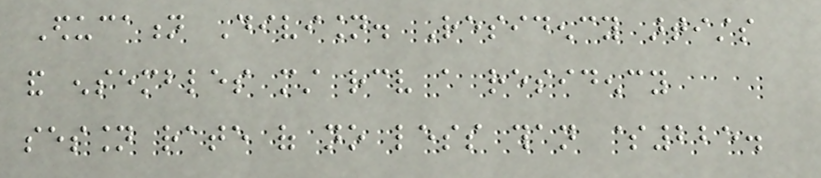Education Division. Residency artists
and ensembles must receive a residency
session rate of no less than $225.
